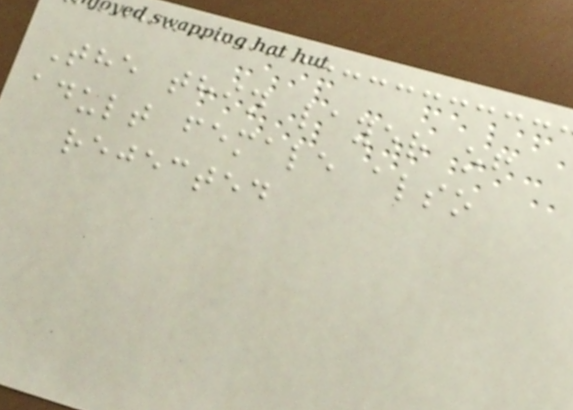The thin layer of
adult female also
rejected
